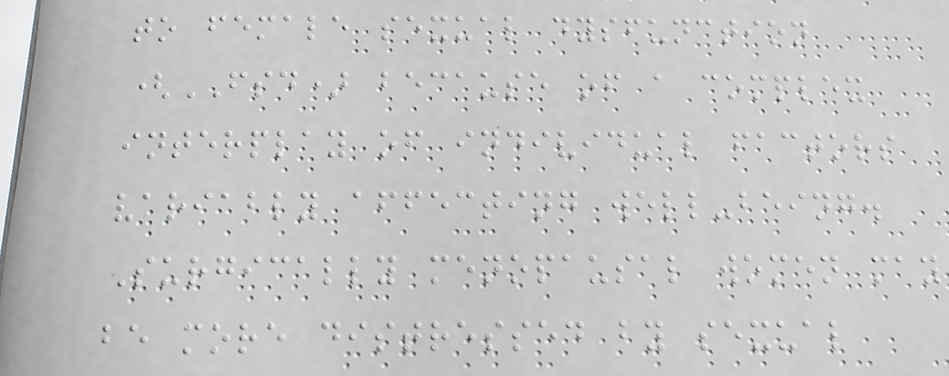to female sexual dysfunction
(FSD) because of a complex
interplay of individual factors
variably affecting well-being.
Surgically menopausal women may
be more distressed by sexual
